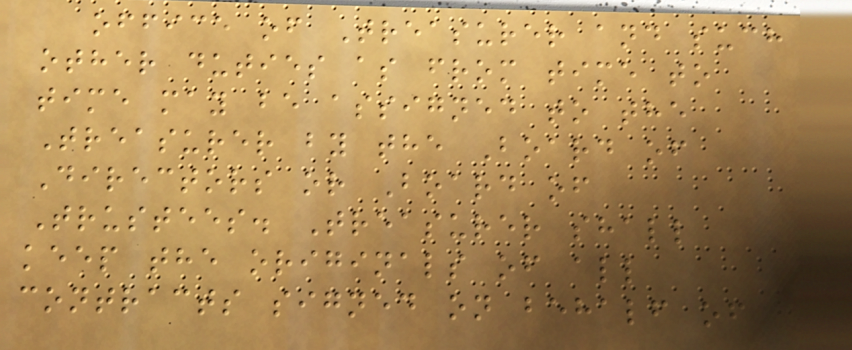office of Treasurer and such
other duties as from time to
time may be assigned to the
Treasurer by the Board of
Directors or Board of
Trustees. Treasurer shall
keep the originals of all
contracts signed on behalf of
